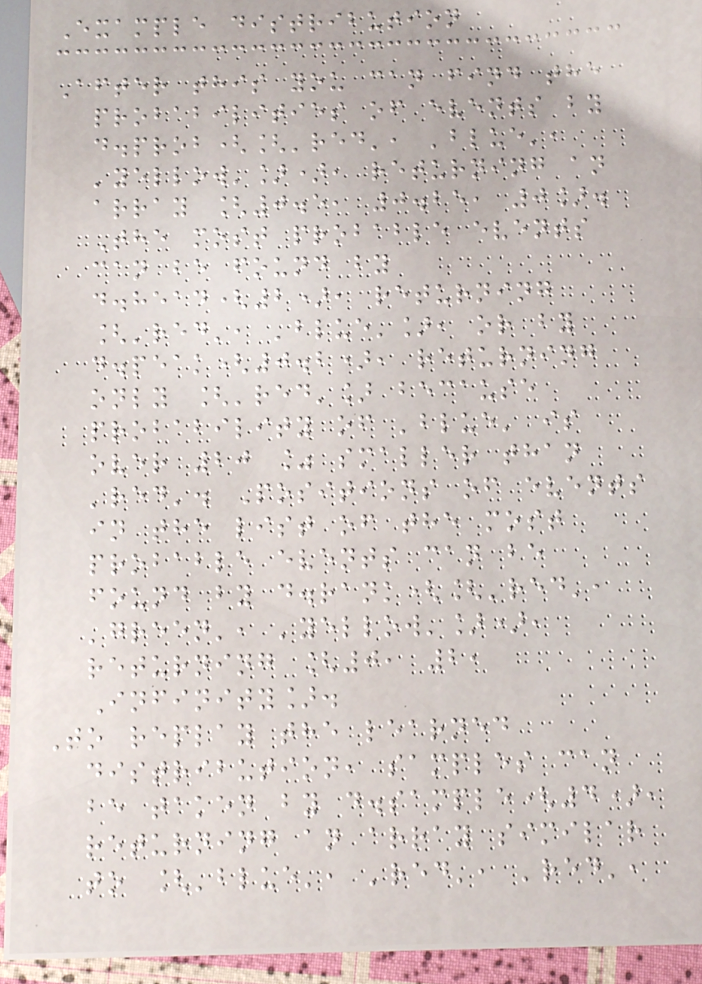Example distribution
After this you can find the
probabilities of events by
d.prob(['red', 'blue',
'yellow']), returning an
array [0.5, 0.25, 0].
The most probable events
can be found by
d.head(2), returning
['red', 'blue'], or by
d.peak(0.2), returning
only ['red'] because
probability of 'blue' is
over 20 % smaller than
'red'. Positions of events
in the list of the most
probable events can be
found by d.rank(['red',
'green', 'yellow']),
returning [0, 2,
Infinity].
To replay the learned
distribution, samples can
be taken by d.sample(4),
returning an array similar
to ['blue', 'red', 'red',
